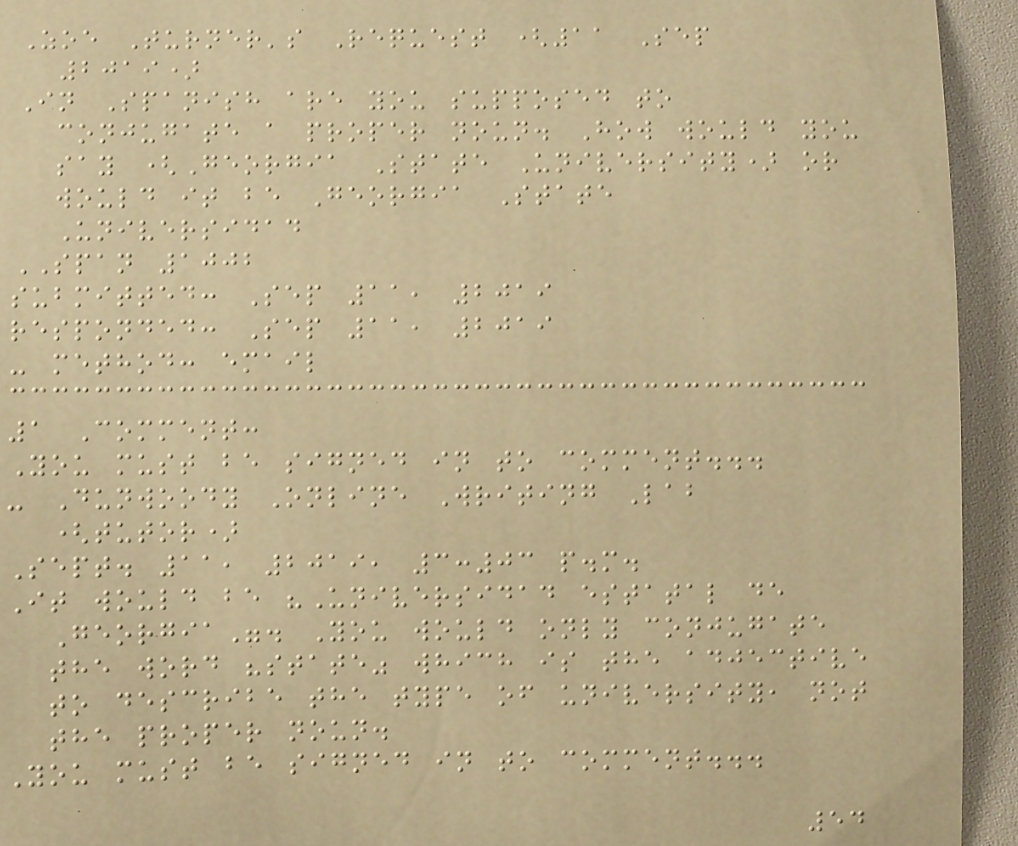Zoe Turner's Request (11 Sep
2019)
In Spanish are you supposed to
conjugate a proper noun. How would you
say (Georgia State University) or
would it be Georgia State
Universidad
SPAN 1002
submitted: Sep 11, 2019
responded: Sep 11, 2019
- method: email
1 Comment:
You must be signed in to comment...
- Dunwoody Online Writing Lab
(tutor)
Sept. 11, 2019, 3:03 p.m.
It would be "Universidad estatal de
Georgia". You would only conjugate
the word "state" which is the adjective
to describe the type of university, not
the proper noun.
You must be signed in to comment...
54
